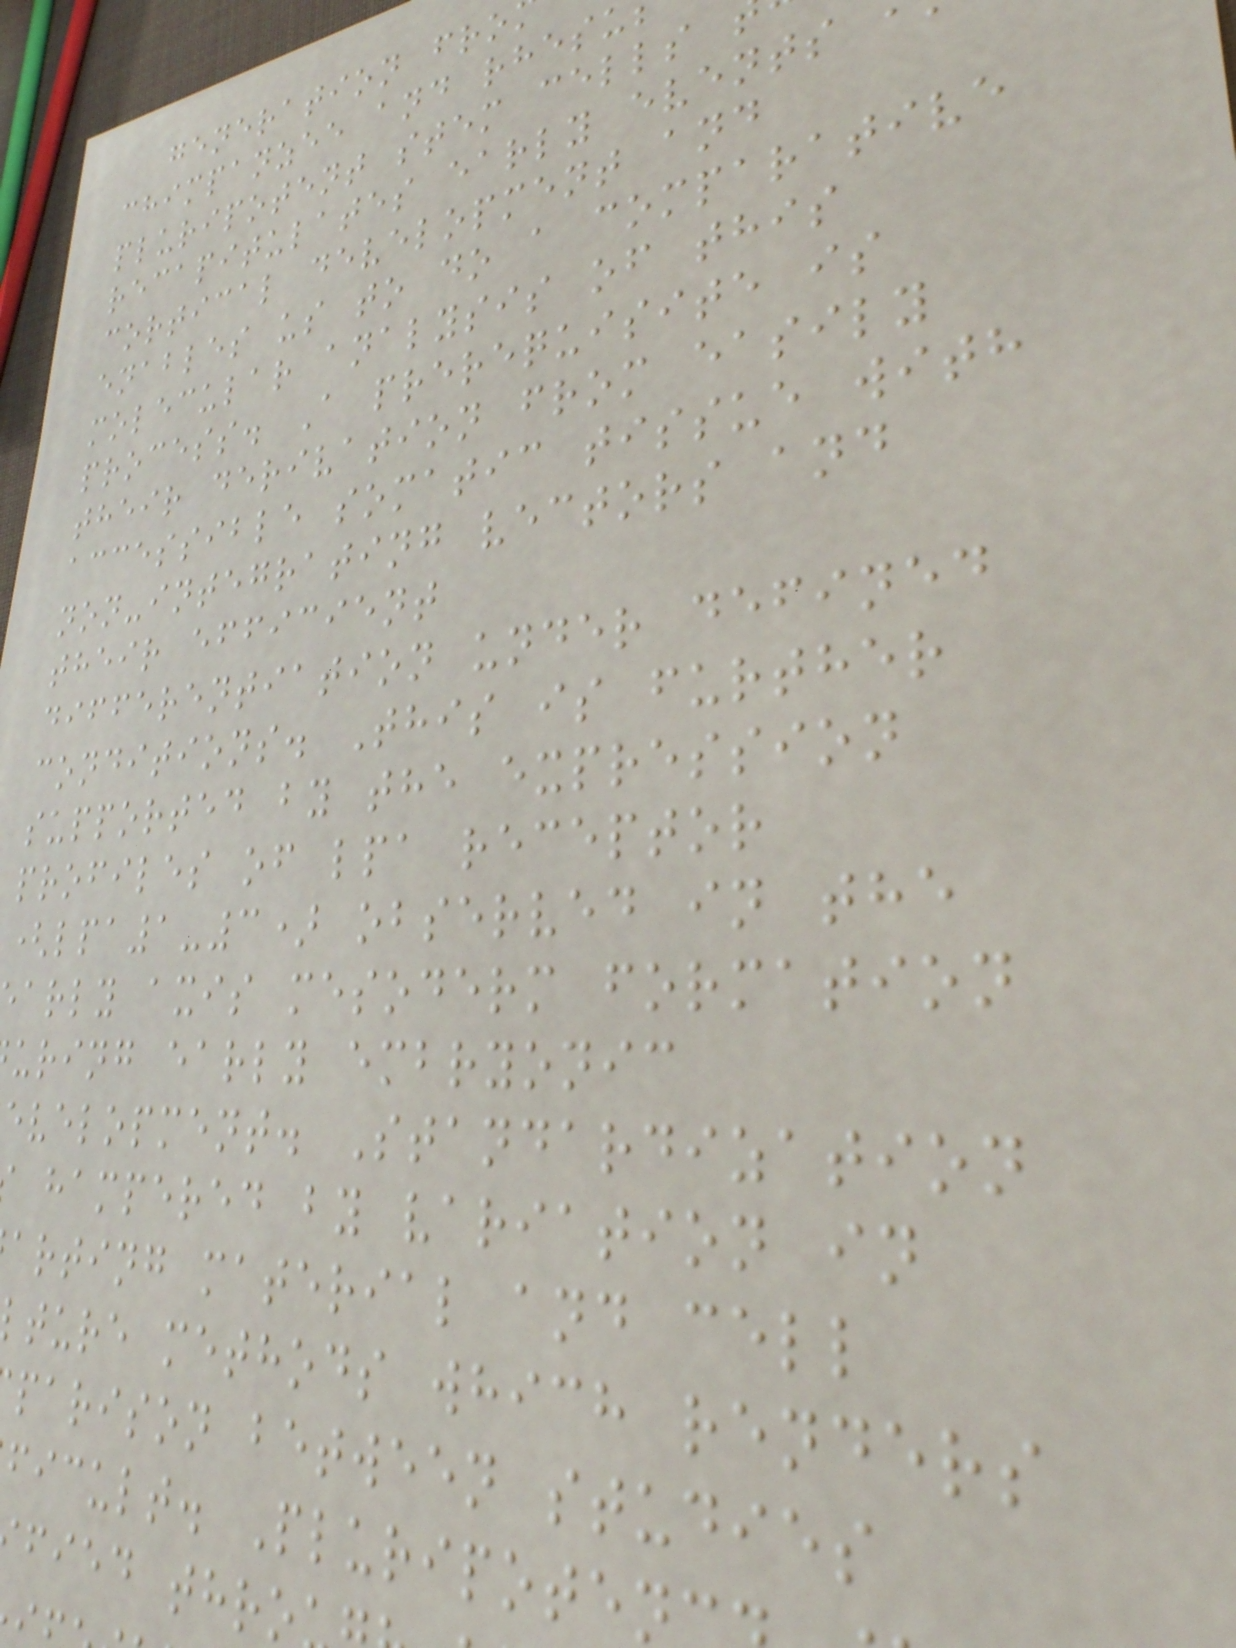generation fro
chimpanzee and rhesu
pluripotent stem cells
recapitulates early events
cortical development and
enables us to do a comparative
molecular analysis of this
process. A prerequisite is
their derivation from easily
accessible somatic tissue with
non-integrating vectors and
their efficient
differentiation under defined
conditions. This is further
supported by the expression
profiles of lpa receptor
(lpa1-3) observed in the
arly axis mesoderm formation
uring early embryonic
evelopment. Standardization
hampered by variation in
arting material and cell
ture methods which renders
parison between studies
ficult. Pluripote
fied thro
